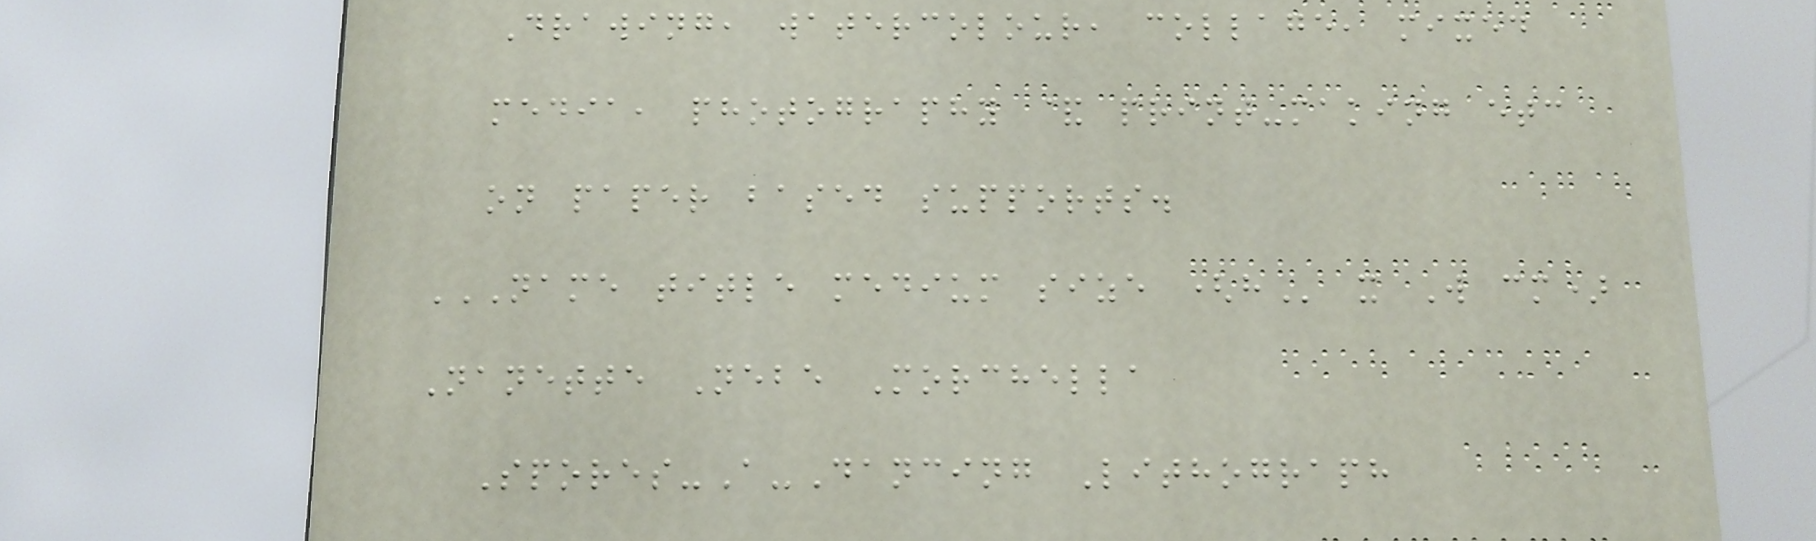Drawing, watercolour, collage, mixed
media, photography & print-making etc
on paper based supports.
NAME TITLE MEDIUM SIZE (H x W cm)
Nanette Nebe Morchella
Spores-A-Dancing Lithograph
